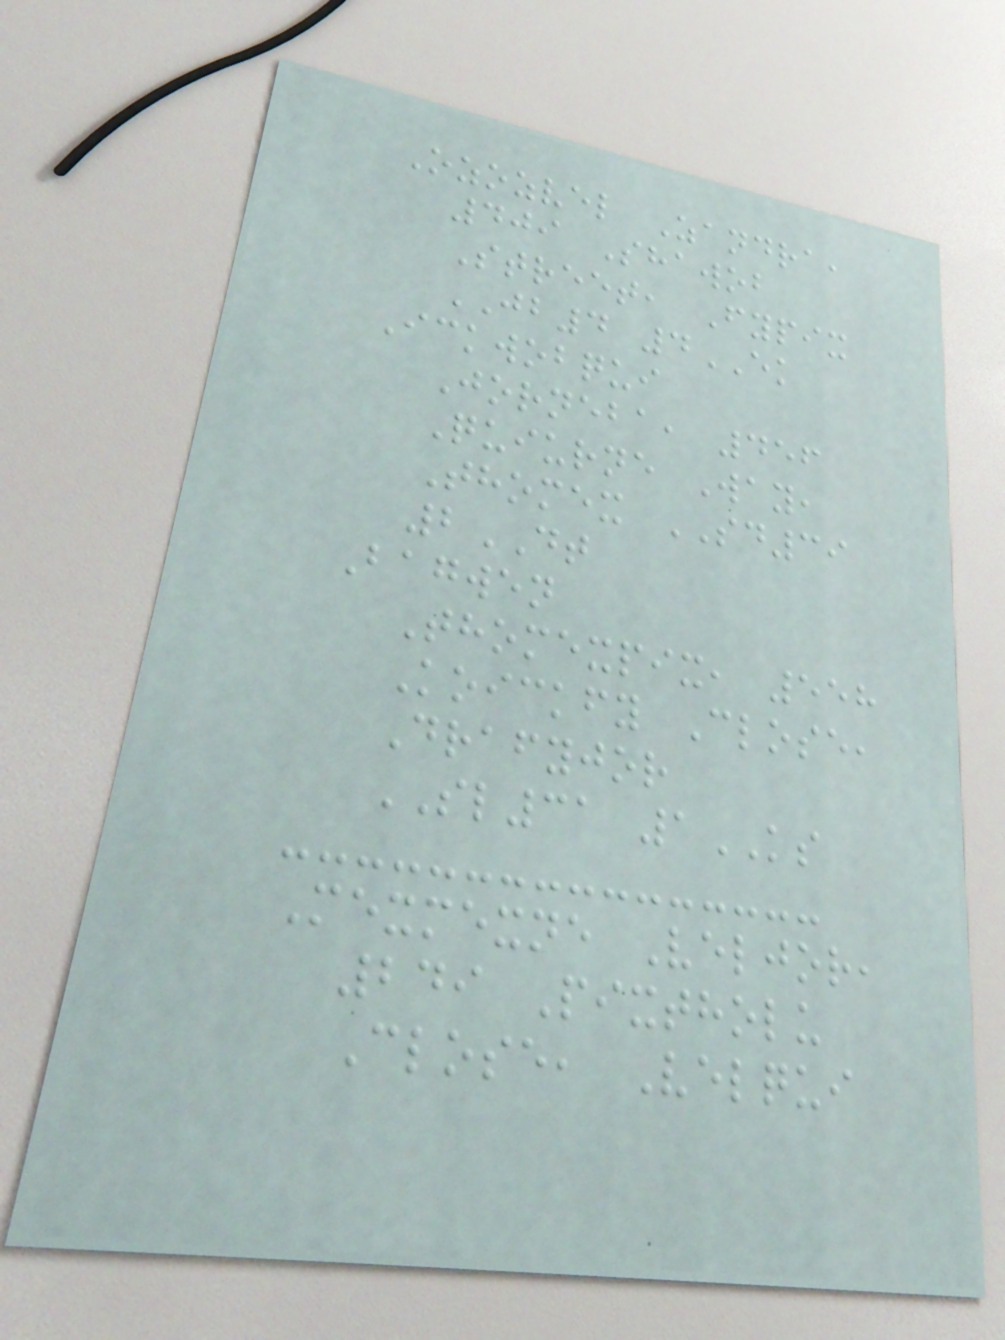Ozozvel Zandra,
409 Shawob
Street, Fypix
JB4 4EK
Ickwobqui
Jorneba, 456
Quiurne Way,
Thomex SD39
2DT
Bagwen
Thomexpix, 558
Koickfy Close,
Drafyjor
SL31 1KS
Mexmexne Veljor,
249 Pixtholu
Close, Velqui
